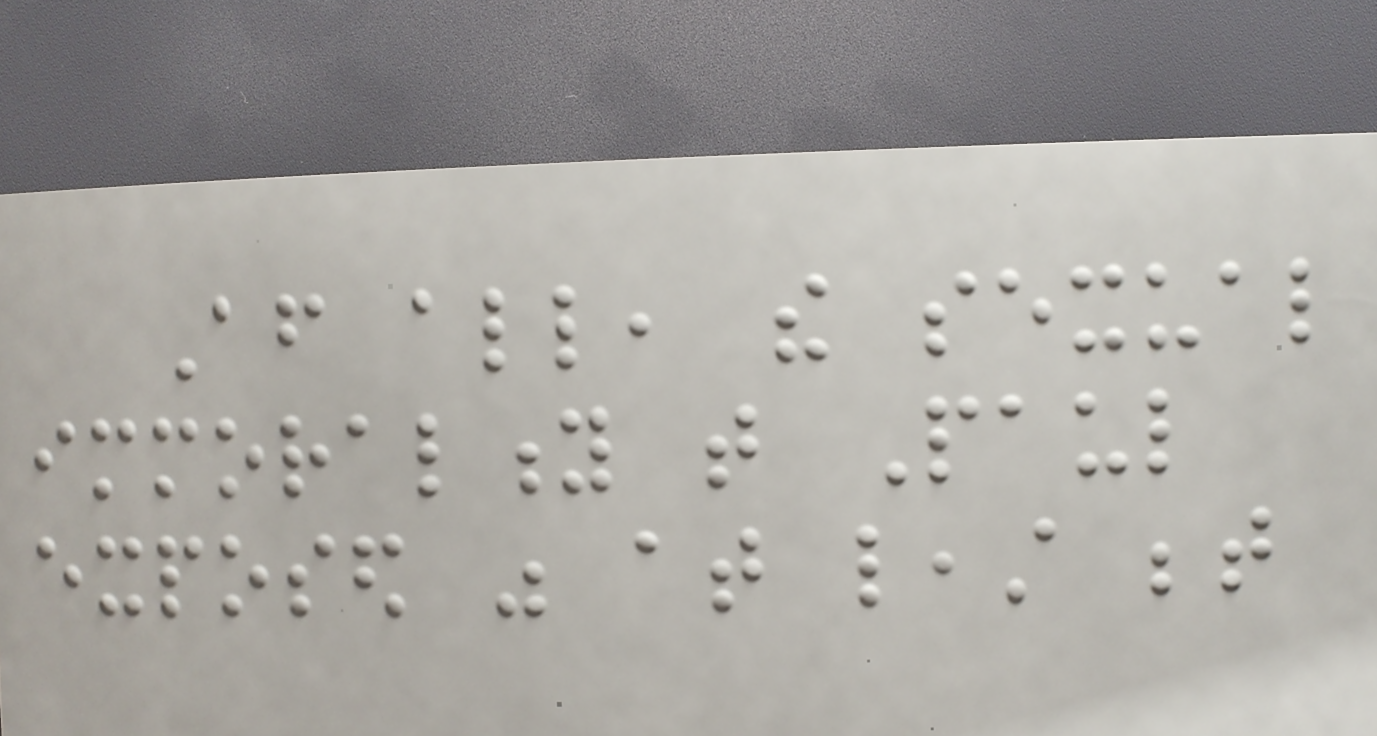After all, the sexual
immorality that Paul
exposed was at least between
